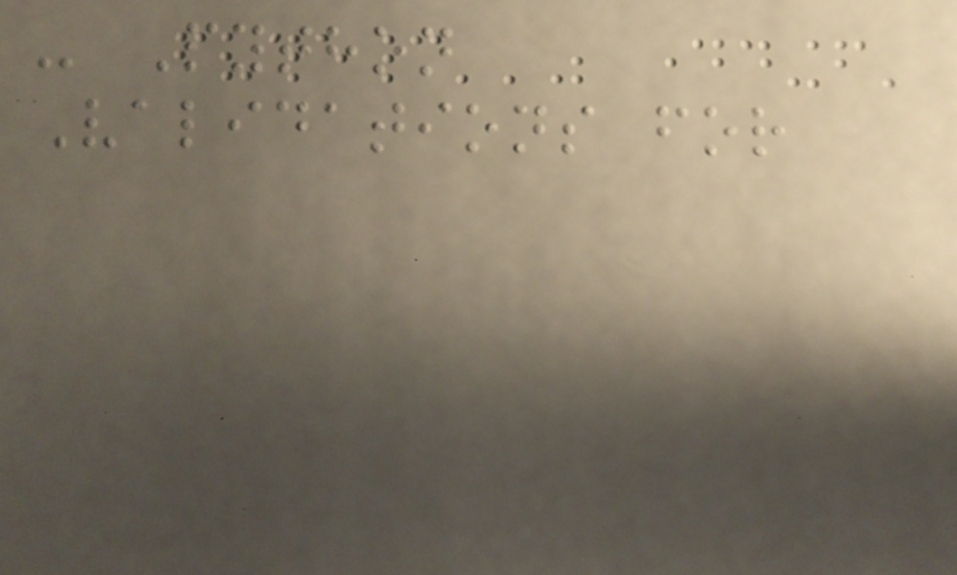- Python
Validations for
